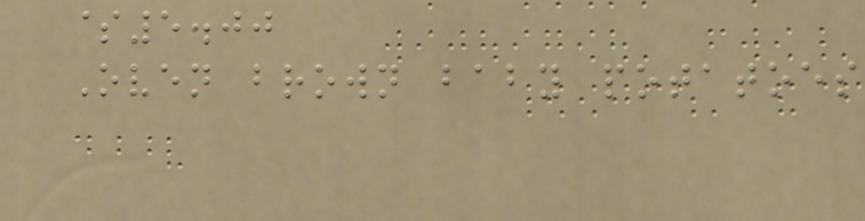$5.00
Oven brown baby potatoes
